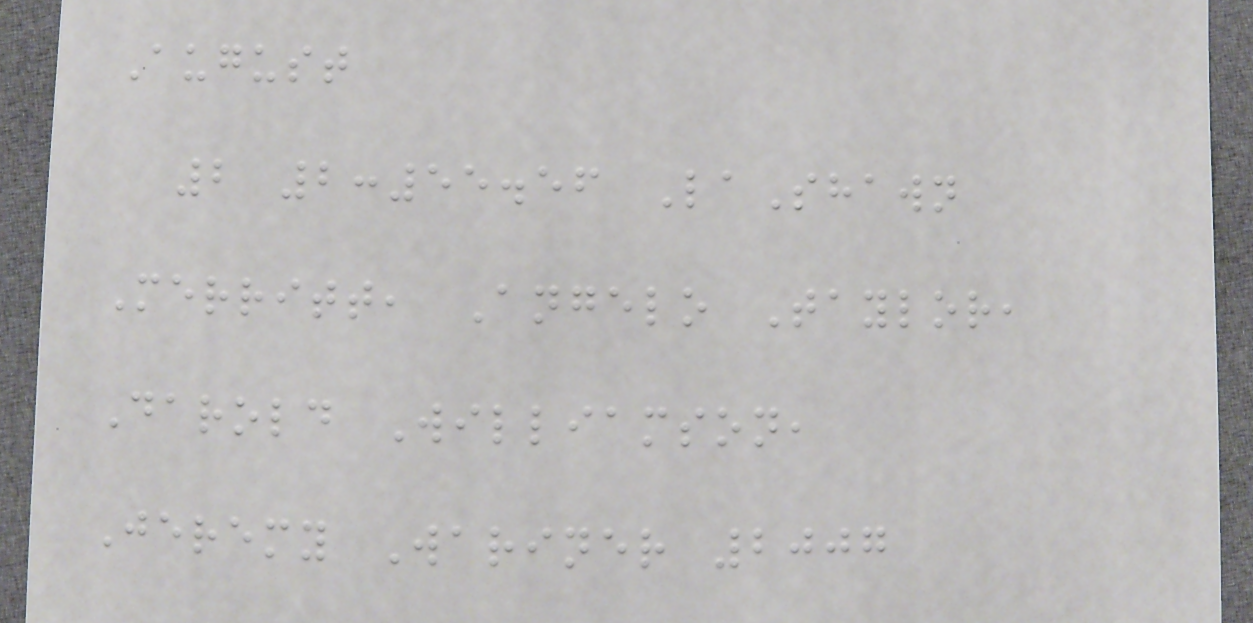August
2 2:55.56 LaShawn
Merritt, Angelo Taylor,
Darold Williamson,
Jeremy Wariner 2007
